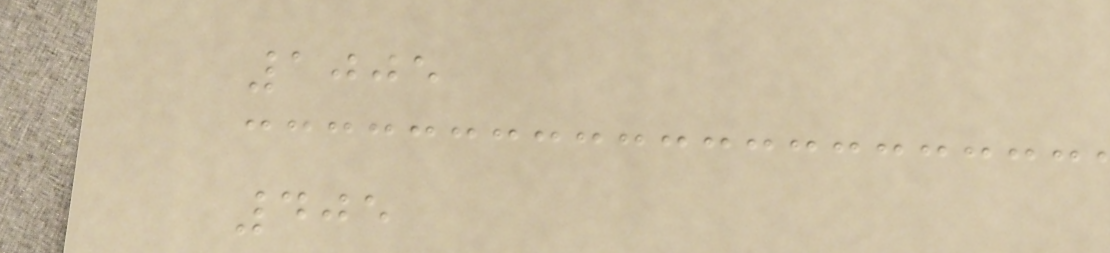1005
405
